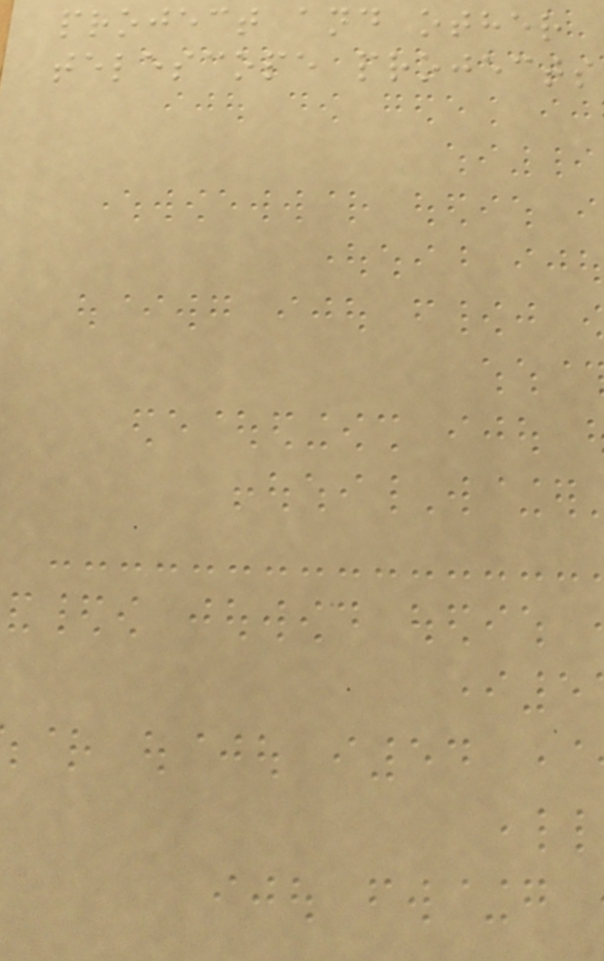project and other
telescope projects
